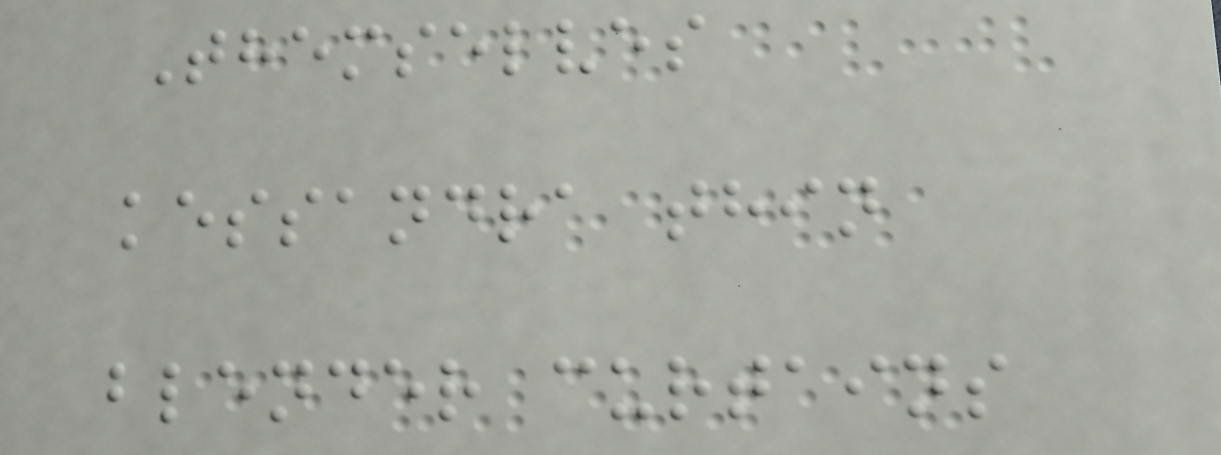Themselves
kessandra thin
blender curtains
